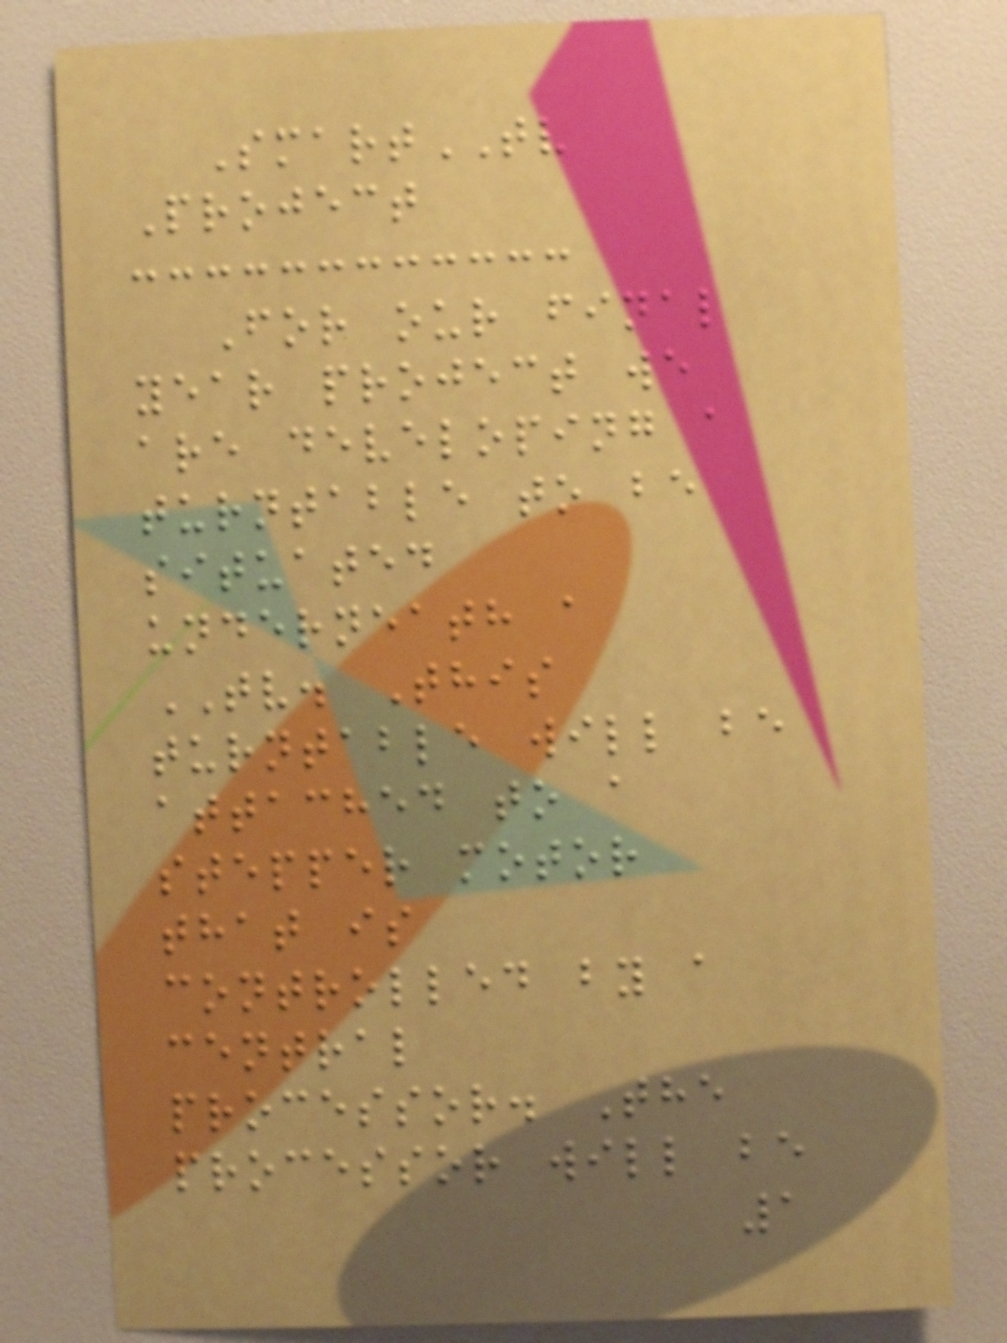SmartTV
Project
For our final
year project we
are developing a
turntable to be
situated
underneath a
TV. This
turntable will be
attached to a
stepper motor
that is
controlled by a
central
processor. The
processor will be
1
